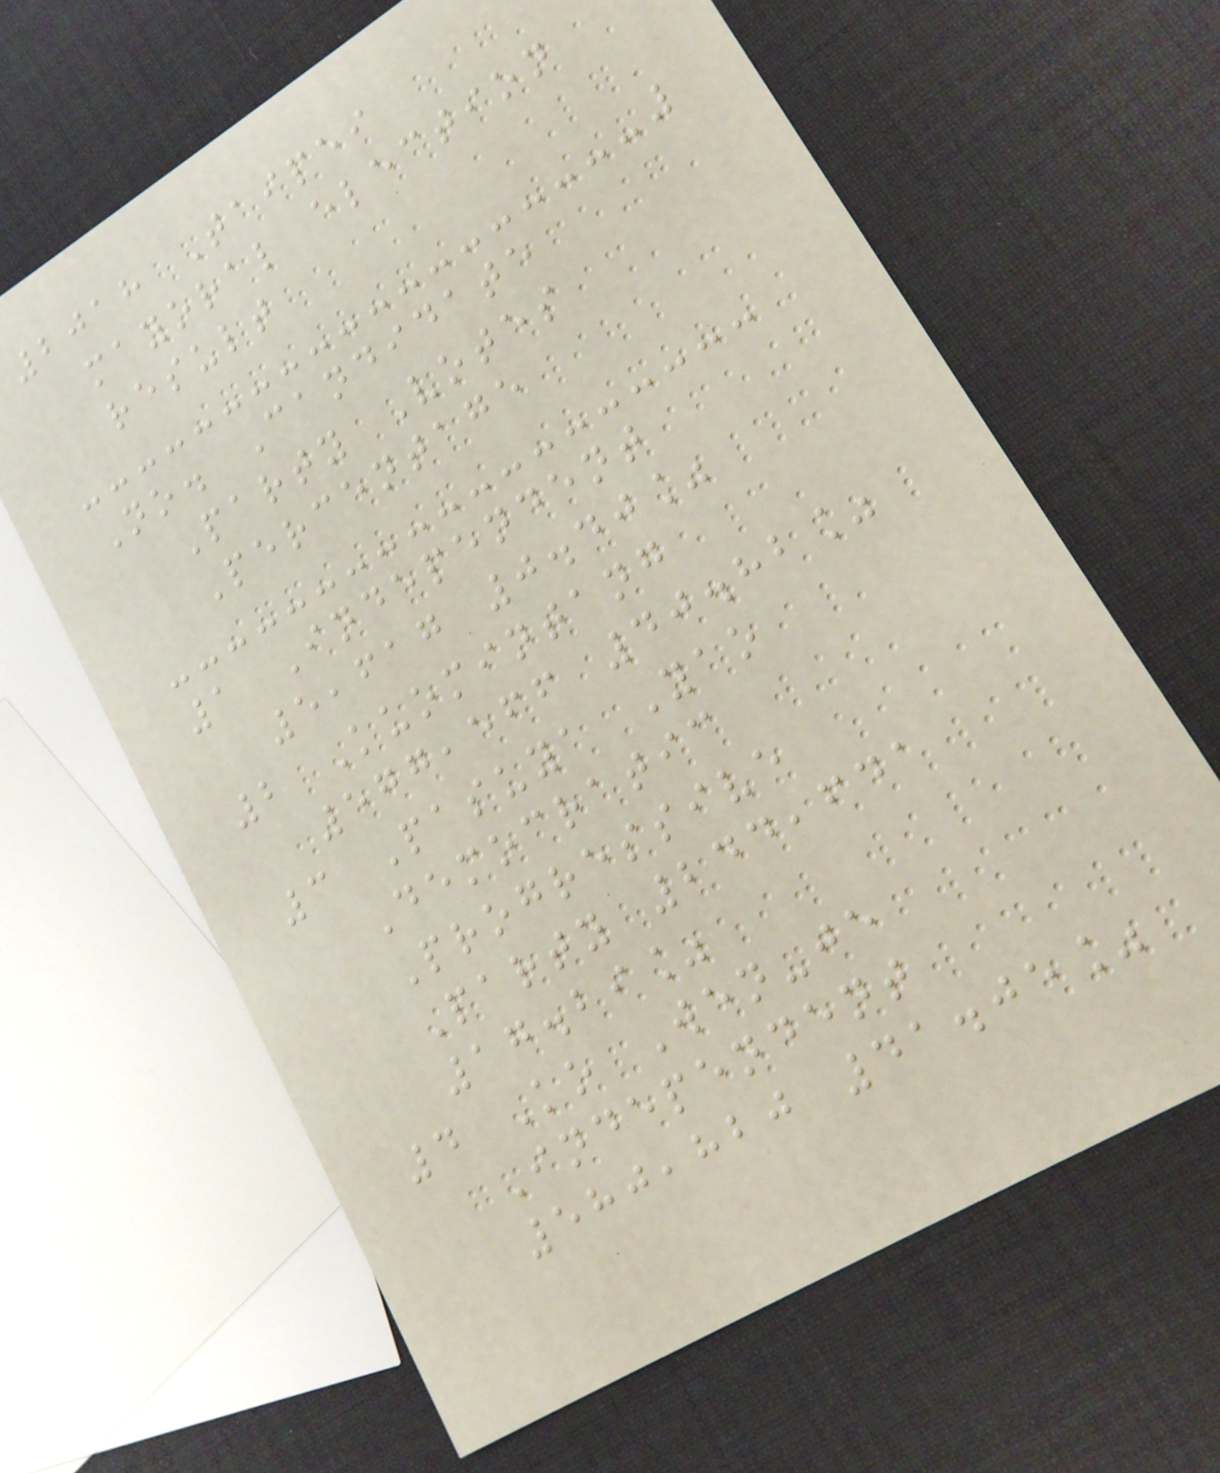2018 Taipei
mayoral election
result
No. Candidate
Party Votes
Percentage
1 Independent
5,617 0.40%
2 Kuomintang
577,566 40.82%
3 Pasuya Yao
Democratic
Progressive
Party 244,641
17.29%
4 Ko Wen-je
Independent
580,820 41.05%
